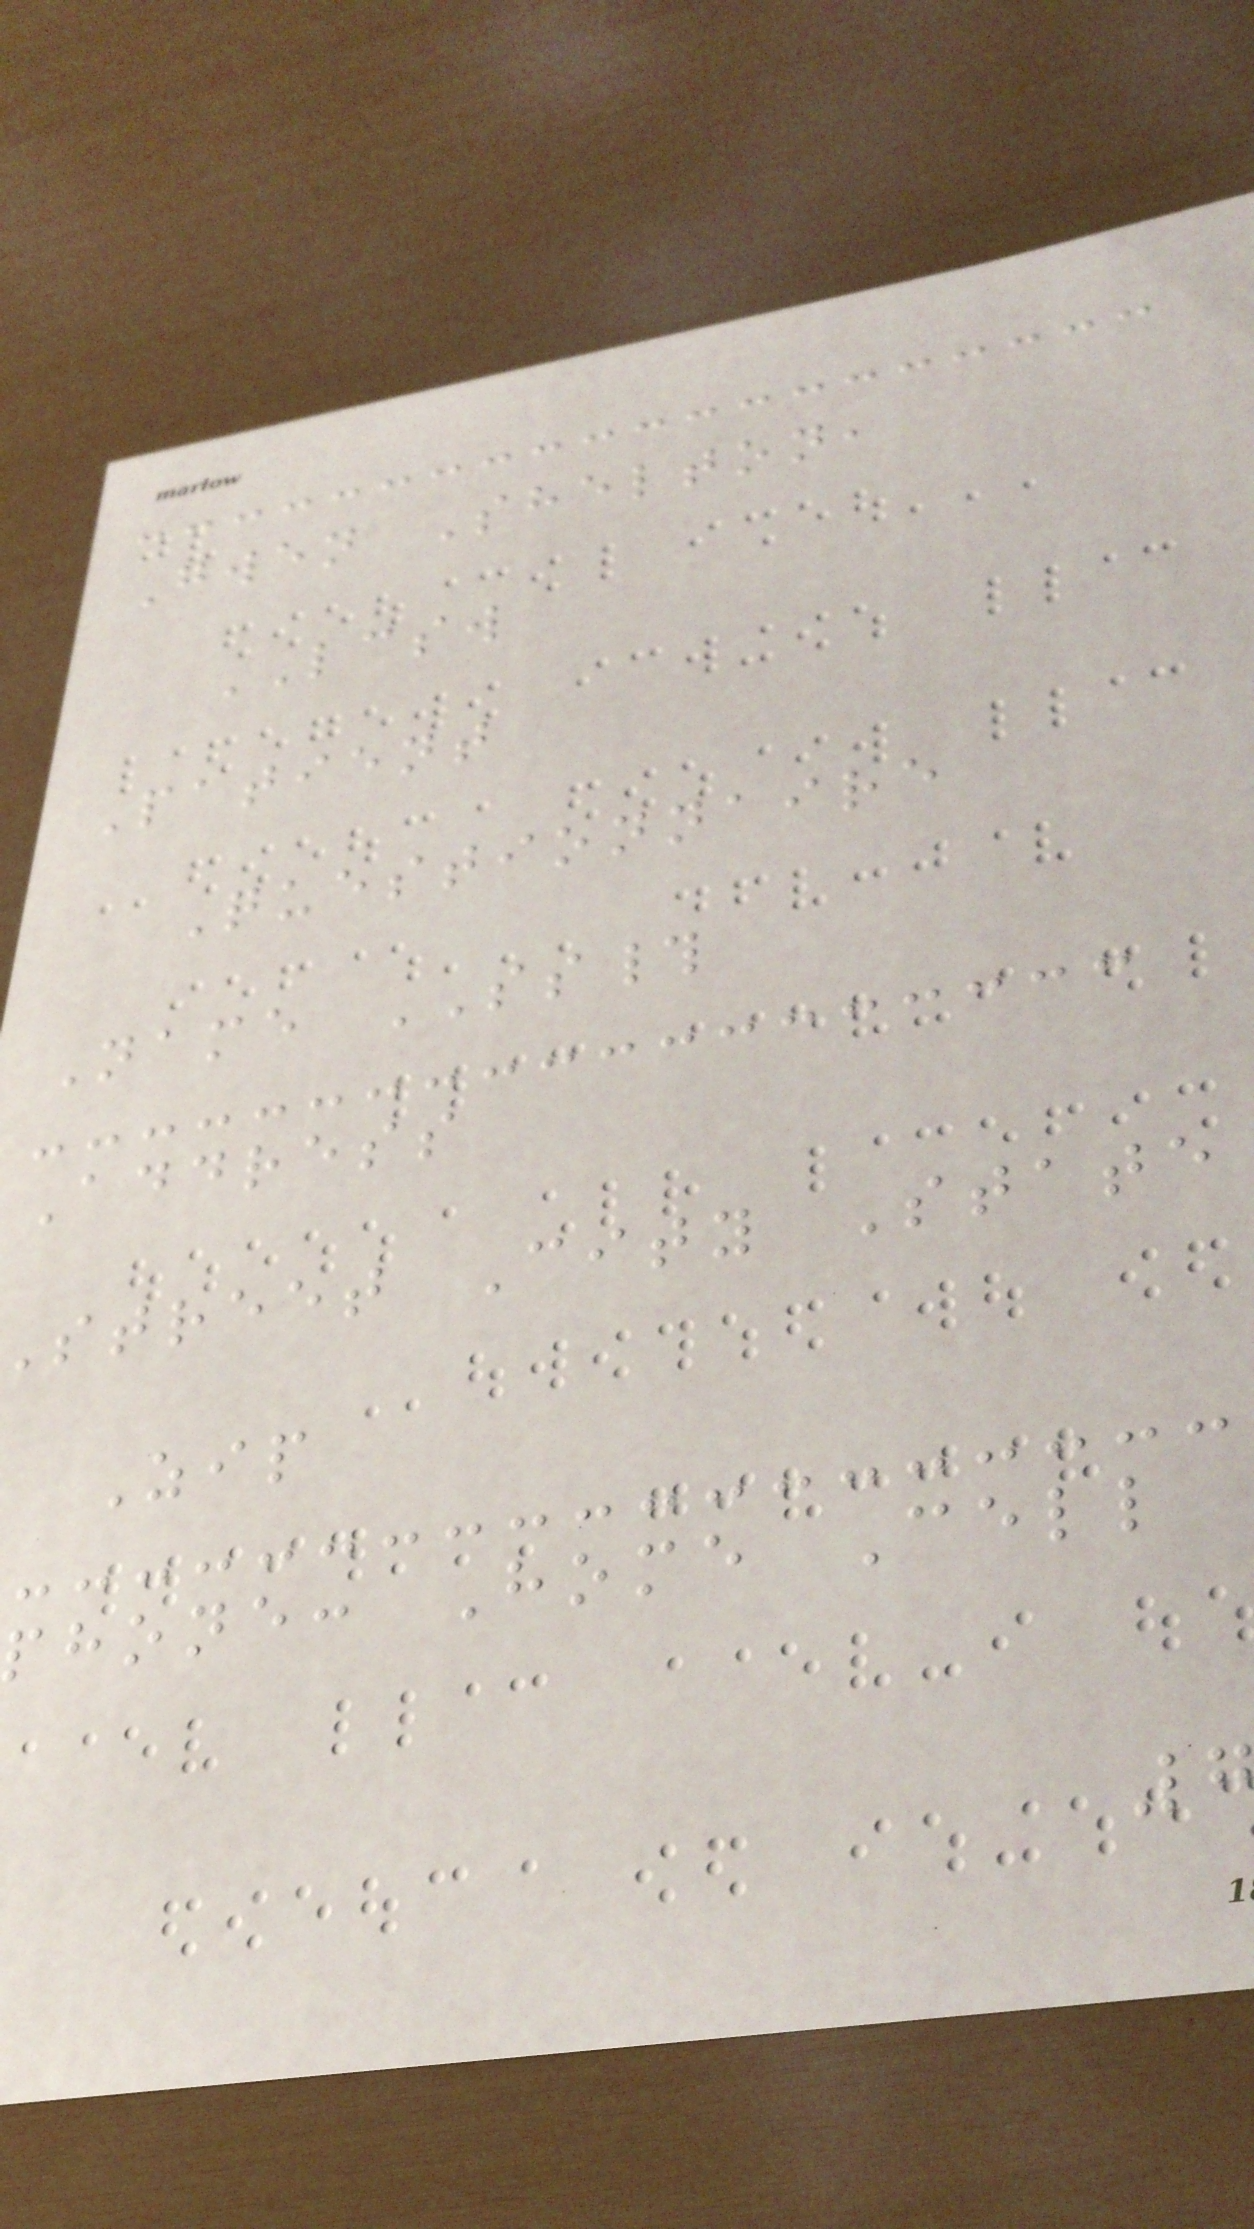Gwen Shelton,
LCSW
Patient
Questionnaire
Name SS#
Address
street City State
Zip
phone: Home Cell
